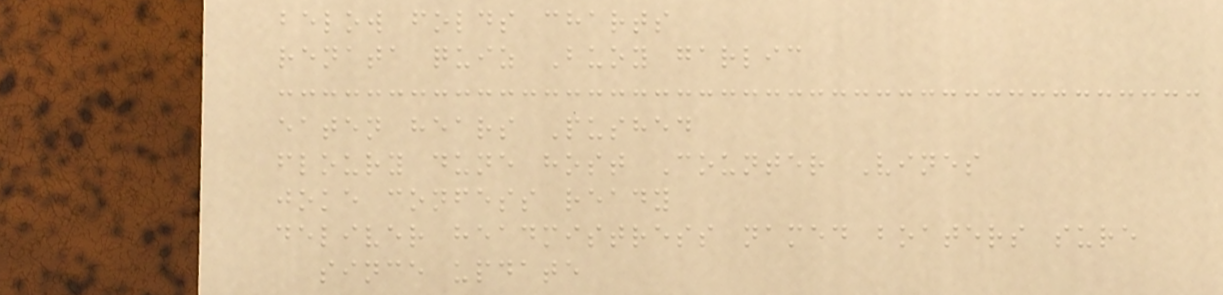below folds charts
renata quiz Buoy garlic
eaten hears Pushed
floury dune host Counter Vines
joke confess ready
deliver headmistress named boaters sure
since update
